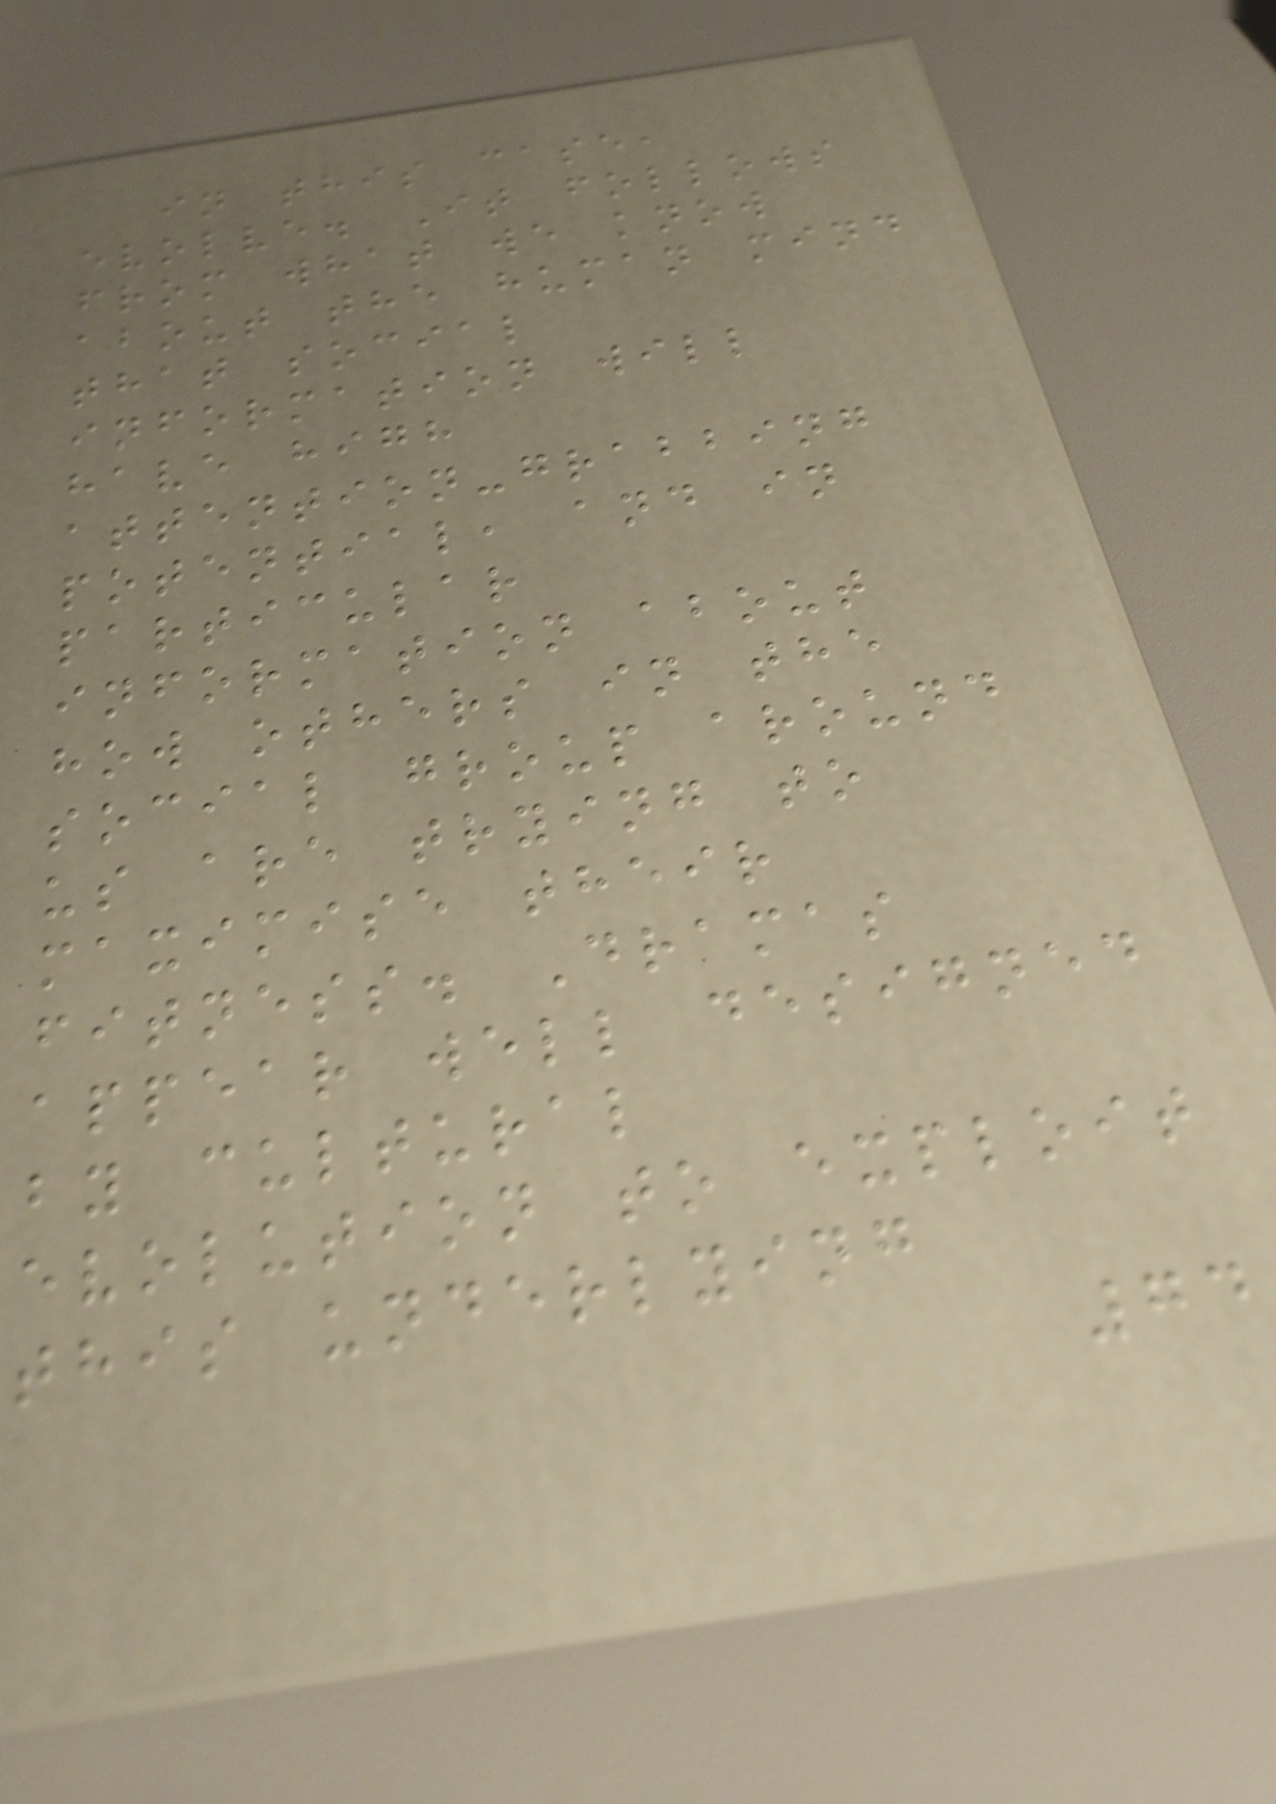in this case,
evolve. It follows
from what we know
about the human mind
that social
information will
have high
attention-grabbing
potential, and in
particular
information about
how others in the
social group around
us are trying to
maximise their
fitness. Dramas
appear well designed
by cultural
evolution to exploit
this underlying
74
